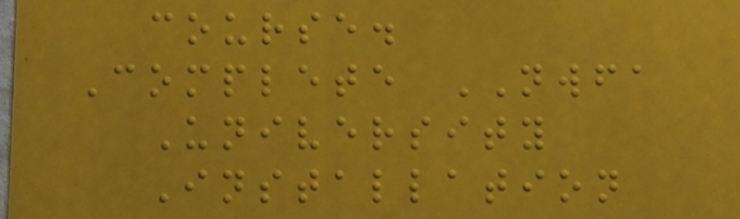course.
Complete NWFA
University
Installation
